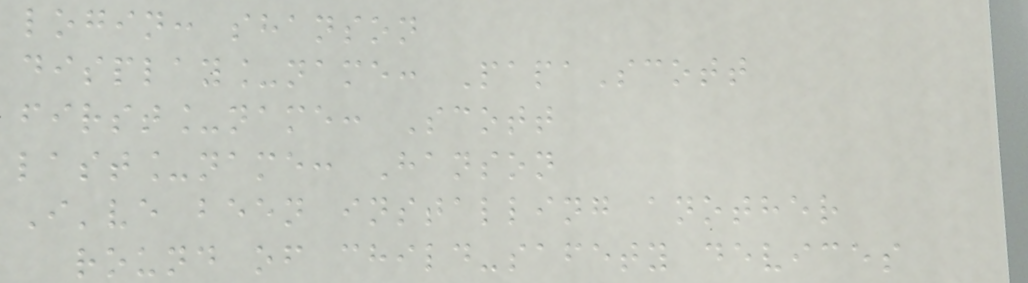login: shanson
display_name: PapaScott
first_name: Scott
last_name: Hanson
I've been installing another
round of child-safety devices
